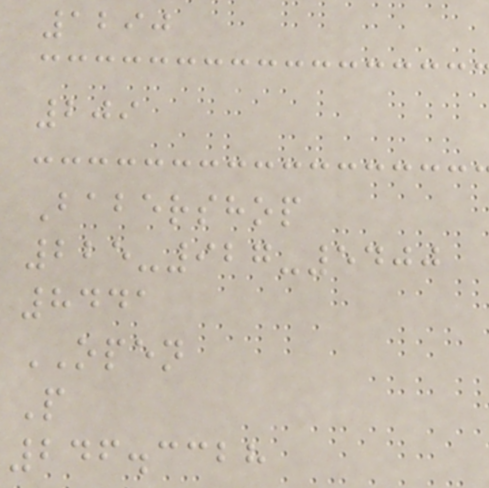1290
209
Babershop
225-927-5400
8441
OPEN
P
246.3328
